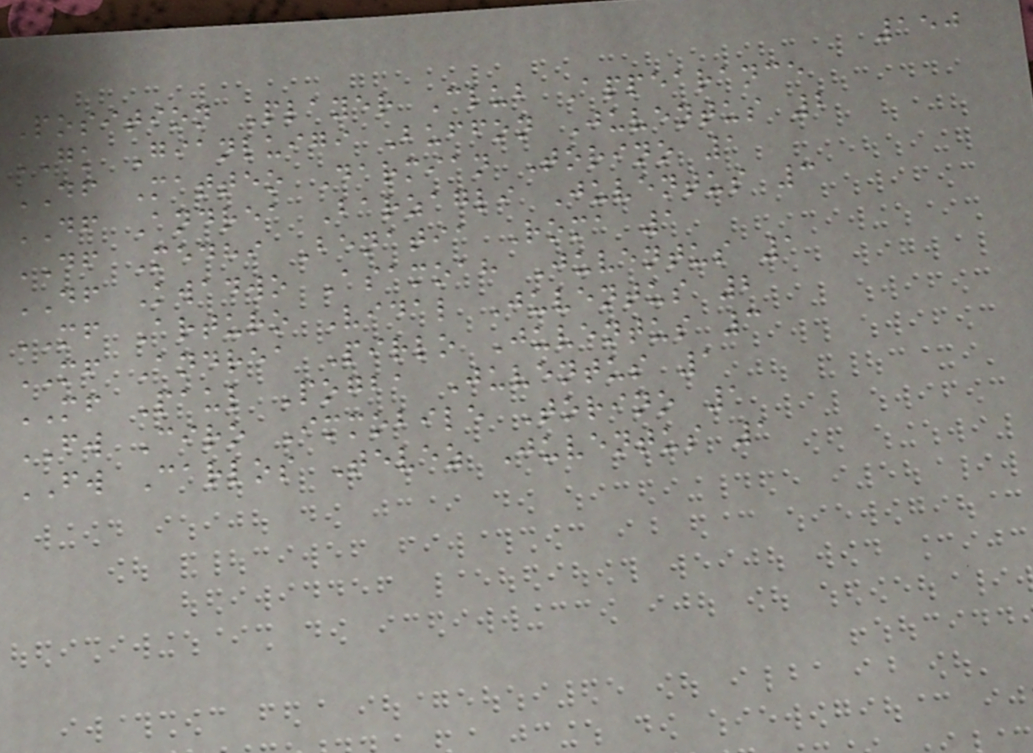150
Position Player Club Appearance
GK Gianluigi Buffon Juventus 2
DF Matteo Darmian Torino 1
DF Andrea Barzagli Juventus 3
DF Medhi Benatia Roma 1
DF Kwadwo Asamoah Juventus 1
MF Arturo Vidal Juventus 2
MF Andrea Pirlo Juventus 3
MF Paul Pogba Juventus 1
FW Ciro Immobile Torino 1
FW Carlos Tevez Juventus 1
